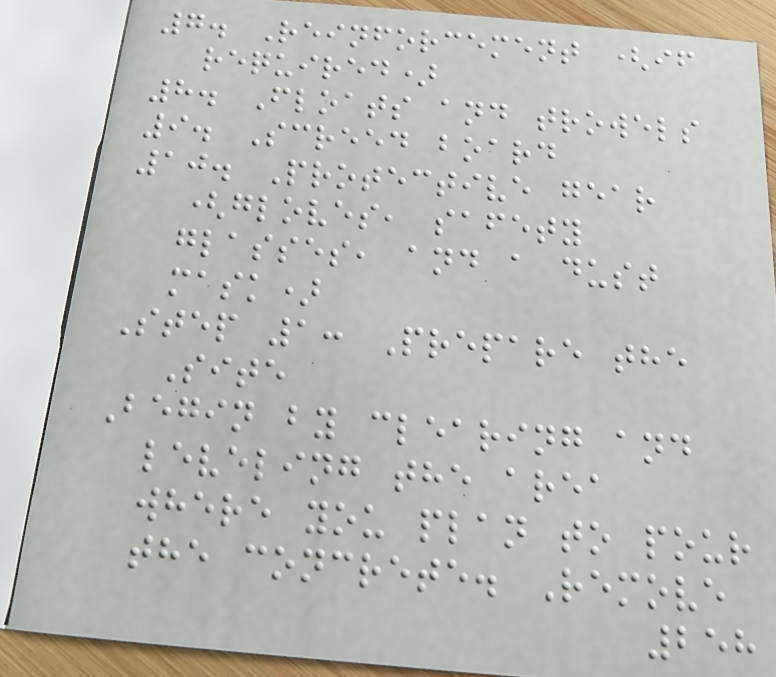7. Reinforcement (if
required)
8. Floats and trowels
9. Screed board
10. Protective gear
(gloves, safety
glasses, and a dust
mask)
Step 1: Prepare the
Site
Begin by clearing and
leveling the area
where you plan to pour
the concrete. Remove
258
